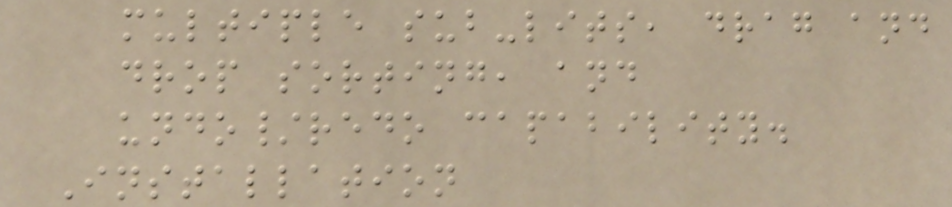multiple sub-lits, drag and
drop sorting, and
undo/redo capability.
Installation
